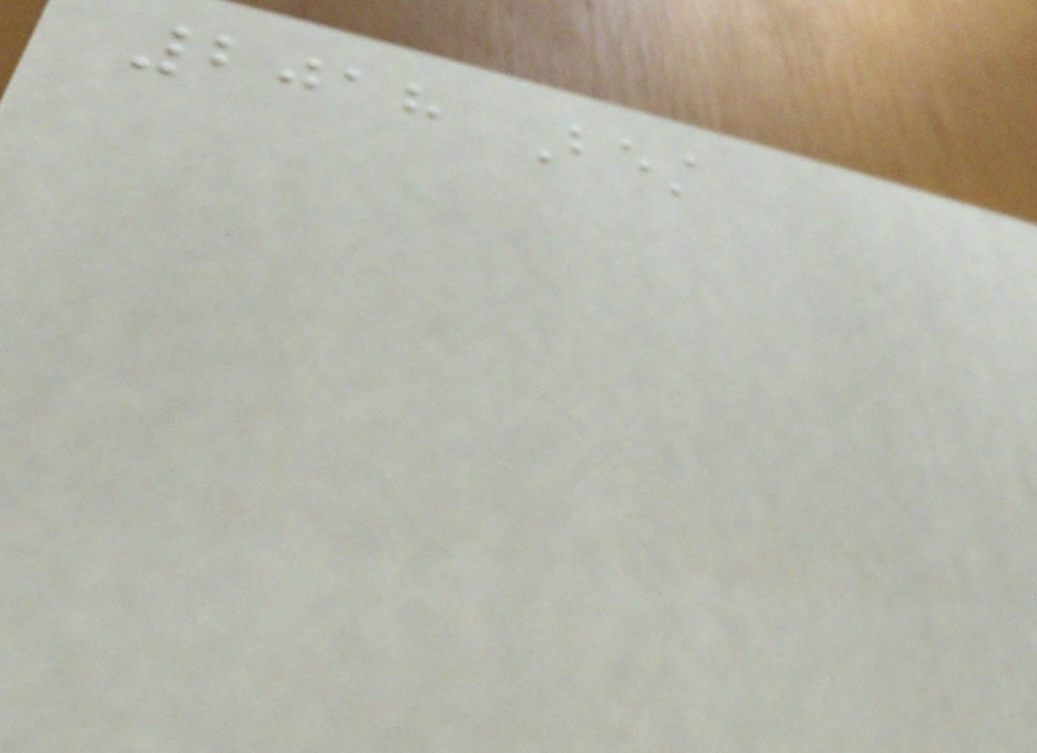2018 Best
